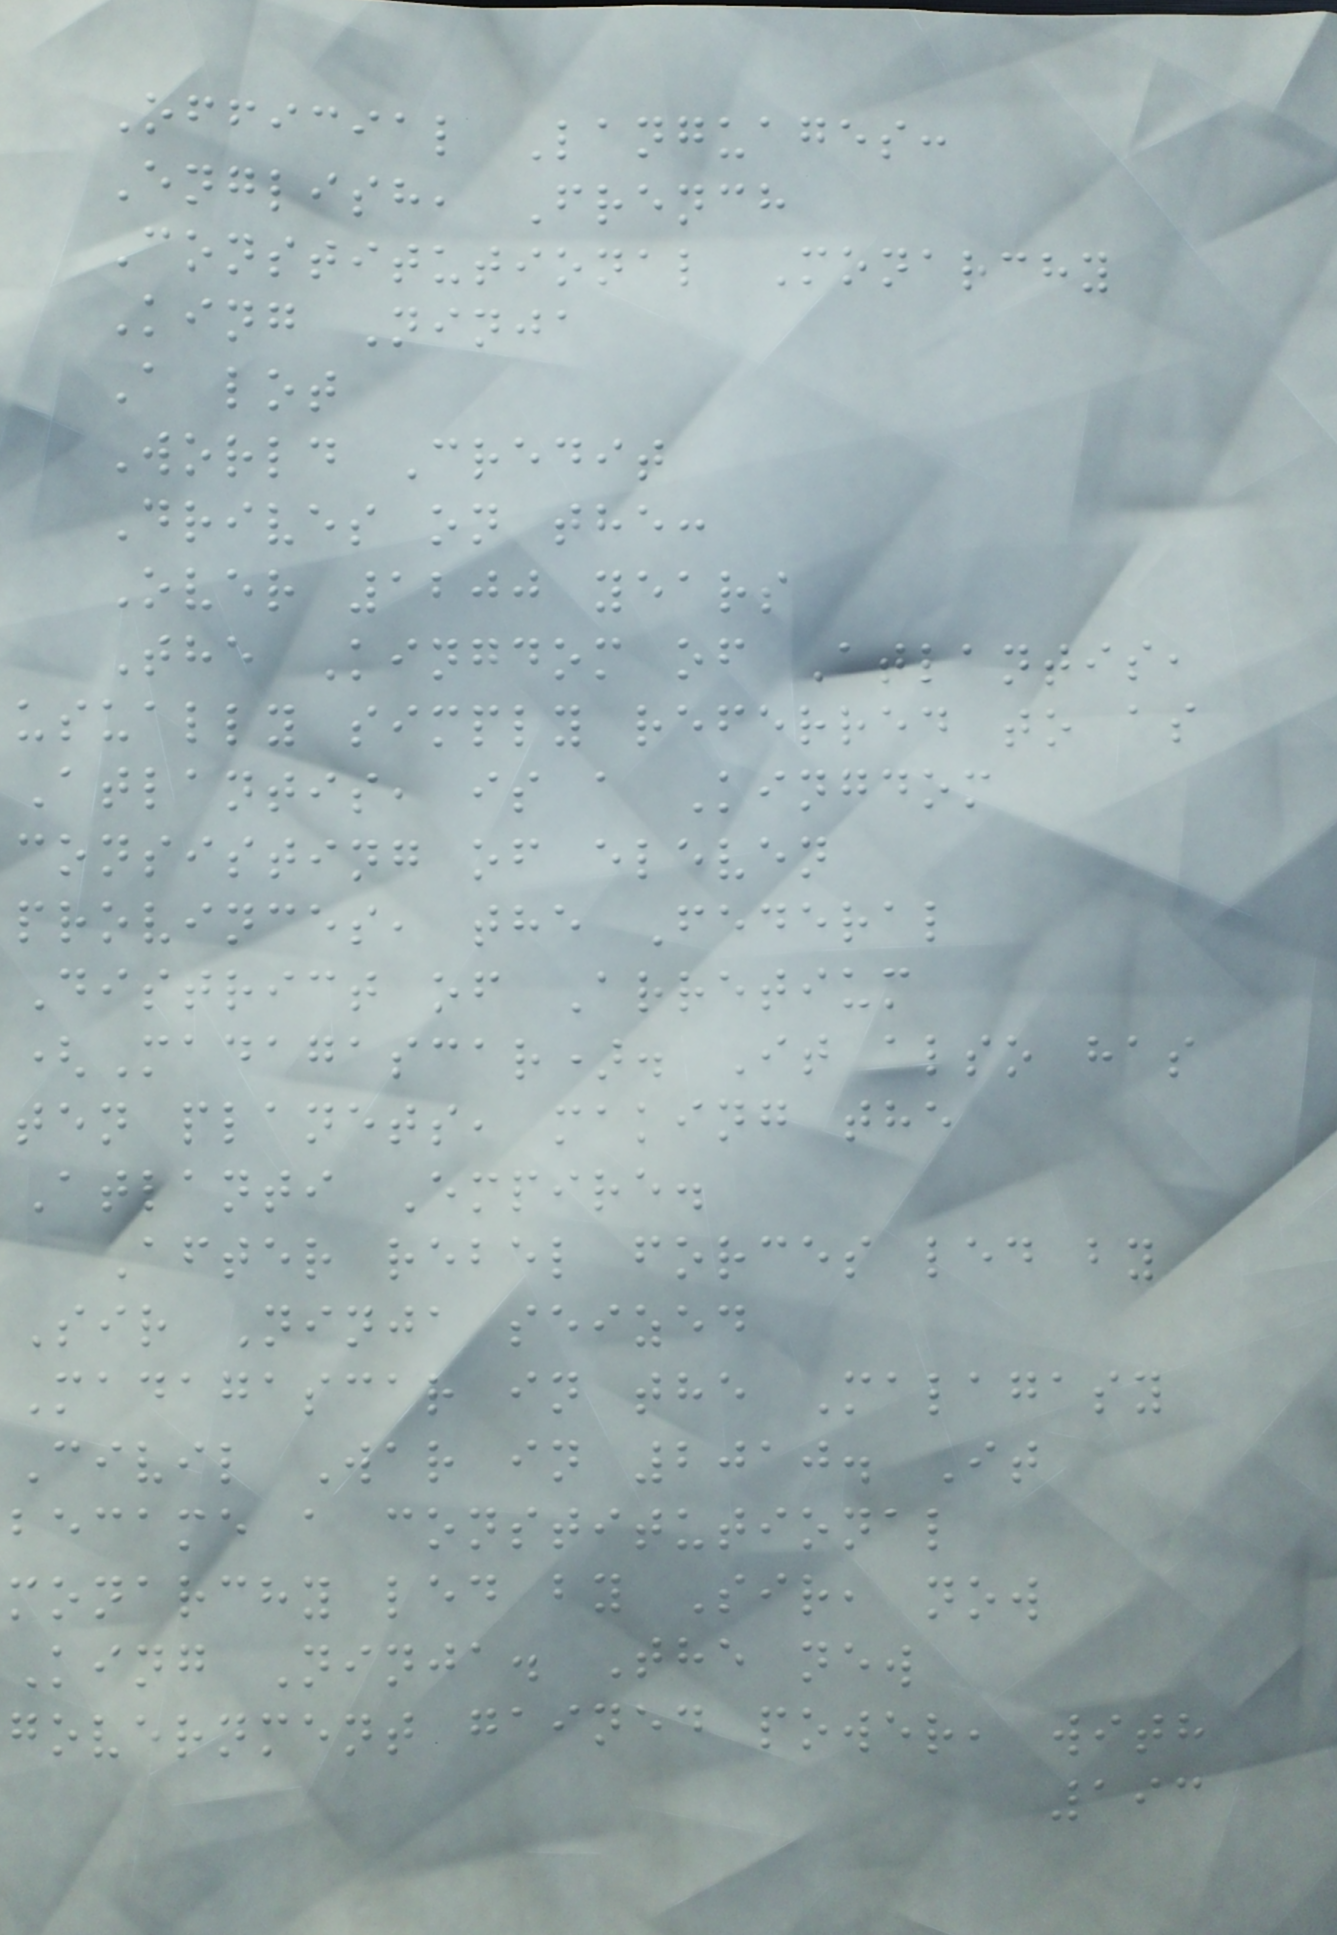Official Languages:
English, French
Constitutional Monarchy
King Ninja
A lot
World Credit
Drives on the:
Over 1200 years
The Kingdom of Atlantis,
usually simply referred to as
Atlantis, is a Kingdom
consisting of eleven
provinces, the Federal
District of Arretium
(Madagascar). It also has
ten planets, making the
Atlanti Empire.
After rebel forces led by
Sir Ninja seized
Madagascar in the Malagasy
Civil War in 2010. It
became a constitutional
monarchy led by Sir, now
King Ninja. The new
government gained power, with
193
